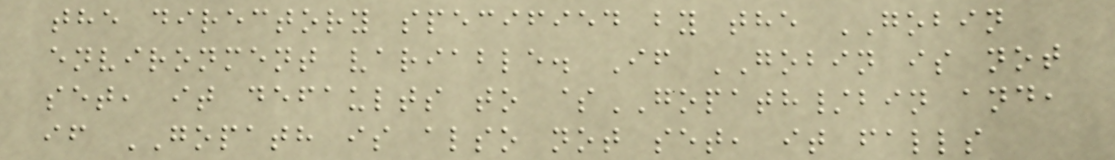the directory specified by the GOBIN
environment variable. If GOBIN is not
set, it defaults to $GOPATH/bin and,
if GOPATH is also not set, it falls
